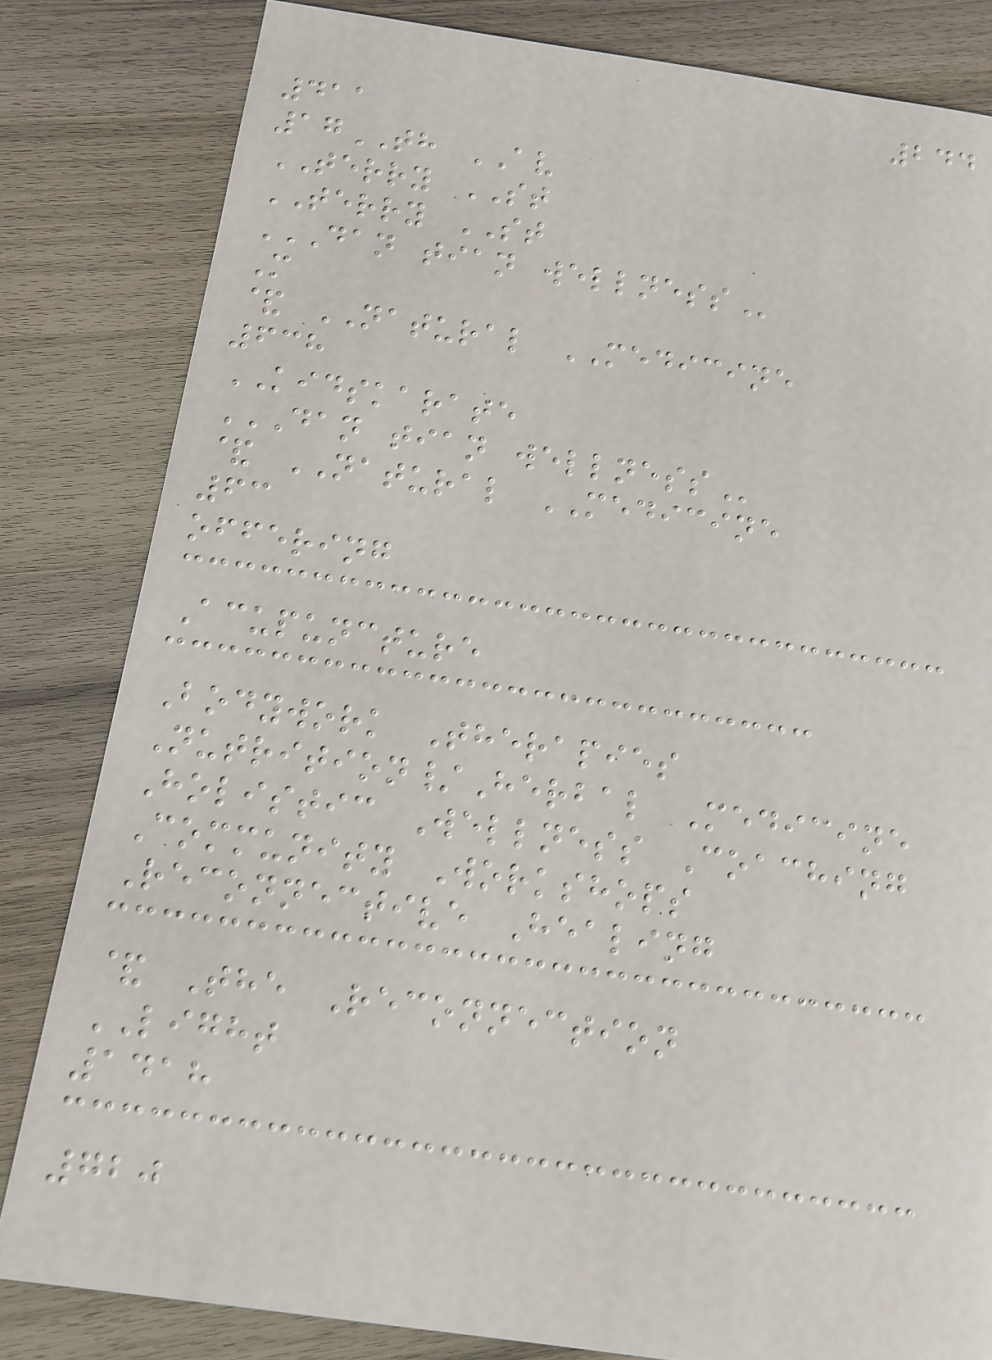244
411
17TH AV
TERRY ST
TERRY ST
DAN TIAN WELLNESS
M
& NATURAL MEDICINE
638
KIDSKARATE
DAN TIAN WELLNESS
& NATURAL MEDICINE
63
offering
Acupuncture
Bodywork Therapies
Nutrition/Herbal Medicine
Holistic Wellness Coaching
Community Workshops
Reconnective Healing
& The Reconnection
LIGHT
1418
720
